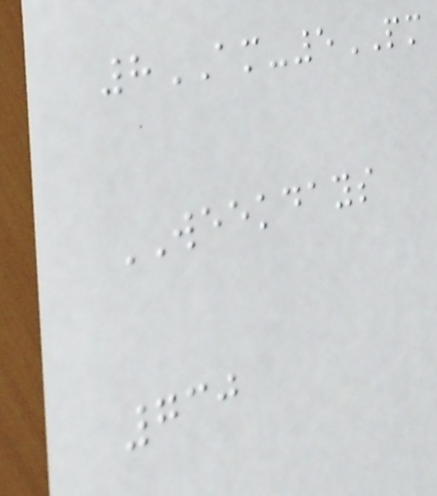8AM-5PM
WEEKDAYS
730
